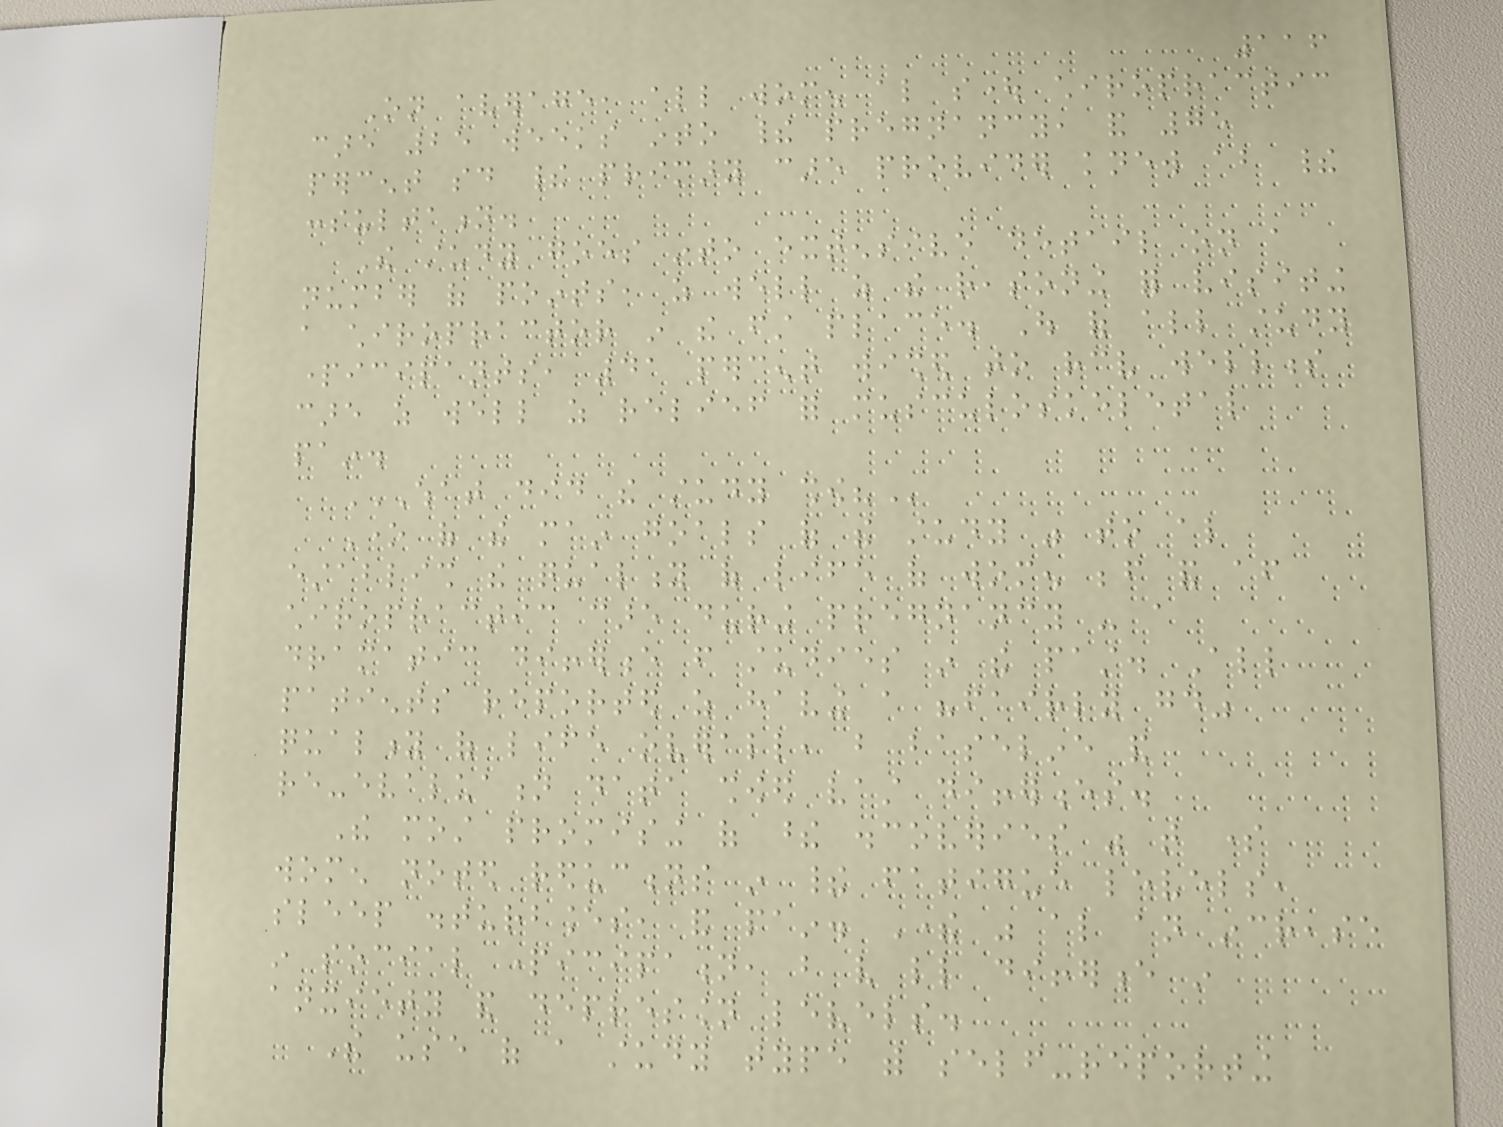116
On average, all women also sought chiropractic
care 25 weeks into their pregnancy, and 75
percent said their primary care provider knew about their
consultation.
The study goes into extensive detail on a
number of points, as well as the reasoning for visiting
a chiropractor in the first place. Out of all study
participants, 41 percent wished to receive wellness
care as well as relief for musculoskeletal
pain.
WHAT DID THE STUDY SHOW?
One of the main goals of the study was to also
establish the quality of life of women before and after
chiropractic care during pregnancy - a
dramatic difference from studies in the past. All
patients reported as having a "fairly good"
quality of life overall, but baseline and
re-evaluation data showed vast differences.
The most promising of these discoveries was that some
women noted reductions in their fatigue levels,
sleep disturbances, and pain. There was also an increase
in social participation, but very little difference in
anxiety and depression levels.
The use of a study type with self-reporting
